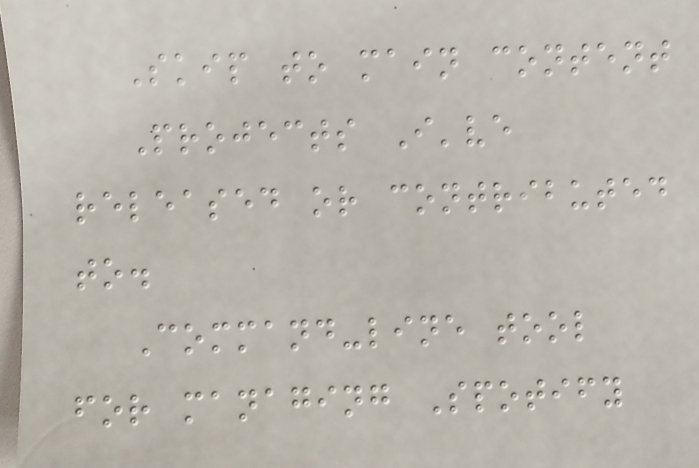Skip to main content
Projects I've
released or contributed
to.
Command-line tool
for managing Spotify
